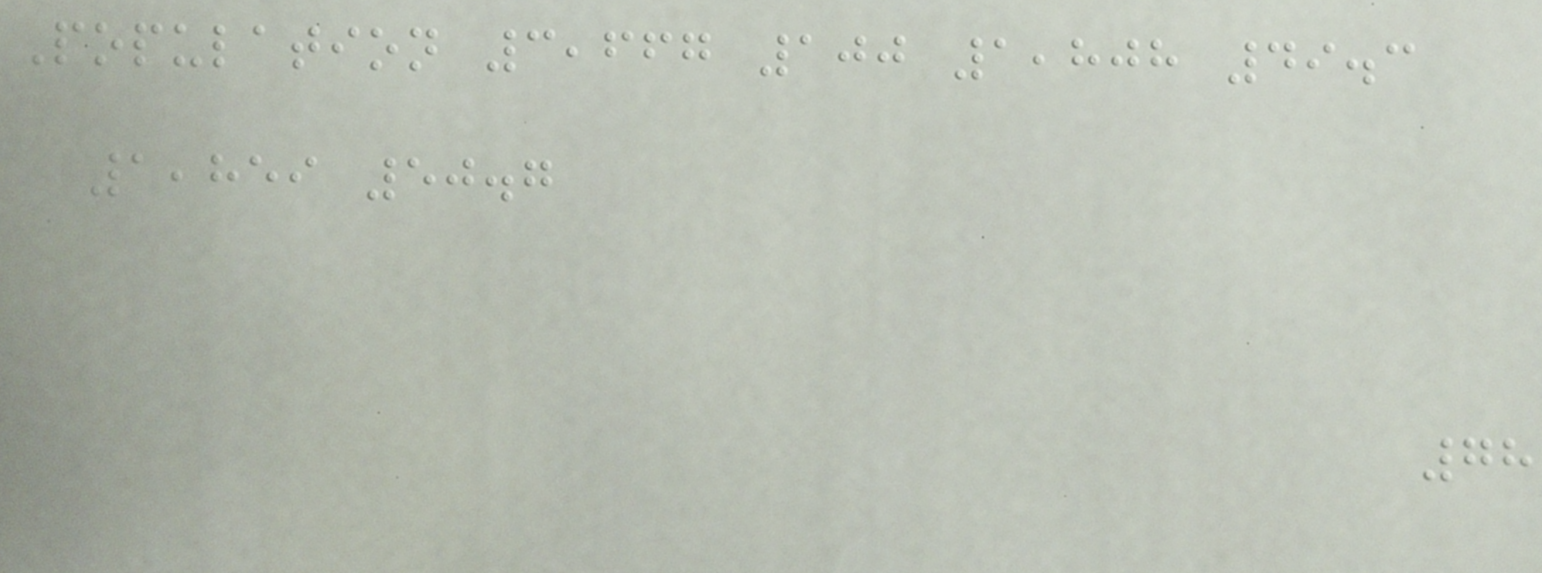Population 3,667 100 1,808 49.3
1,859 50.7
78
